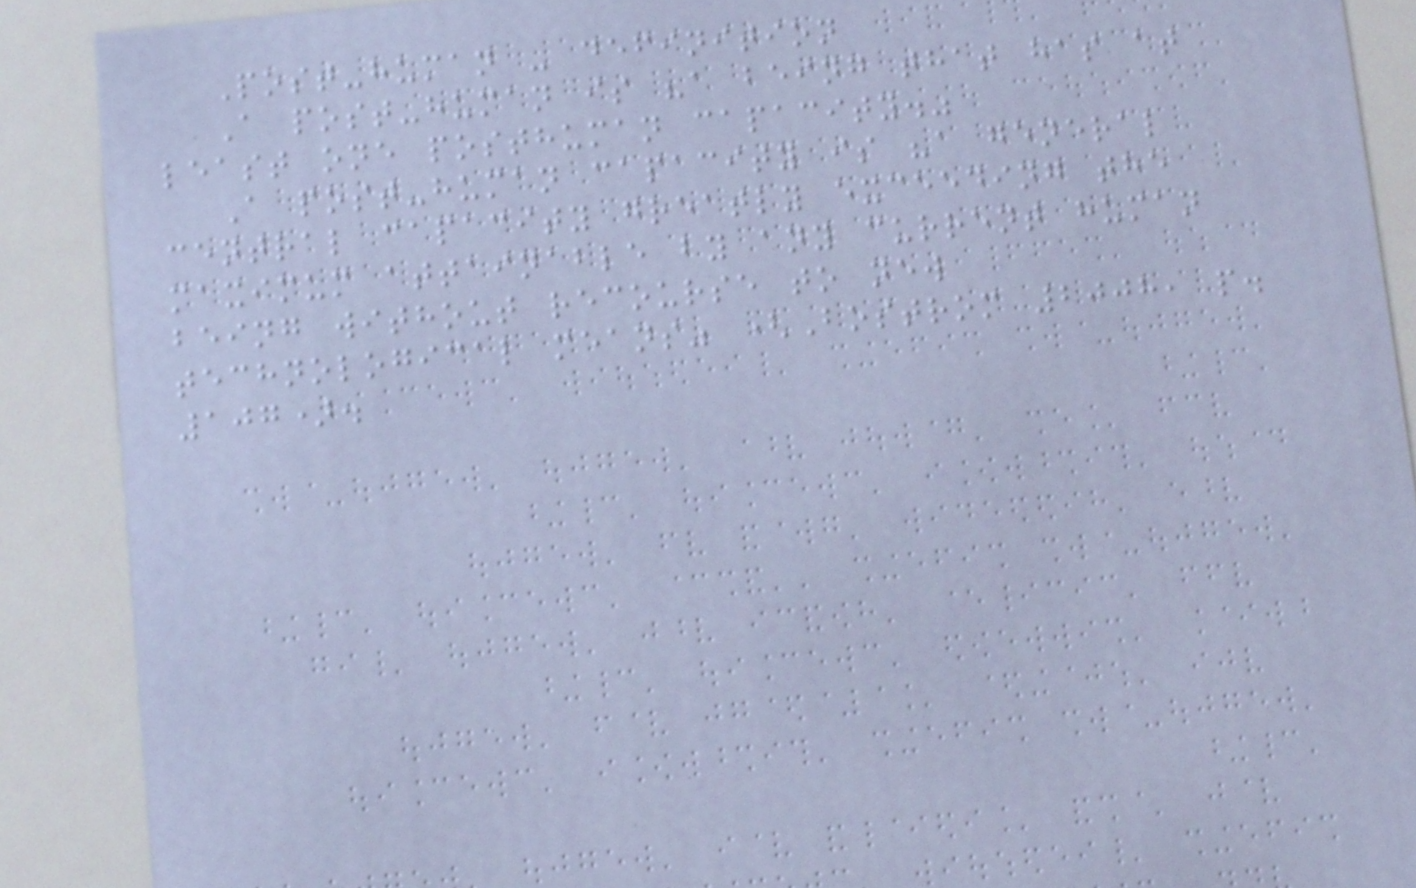Post-human - definition
A post-human is "a being that has at
least one posthuman capacity."
A post-human capacity is "a general
central capacity greatly exceeding the
maximum attainable by any current human
being without recourse to new
technological means" (Bostrom 2008, p.
107).
